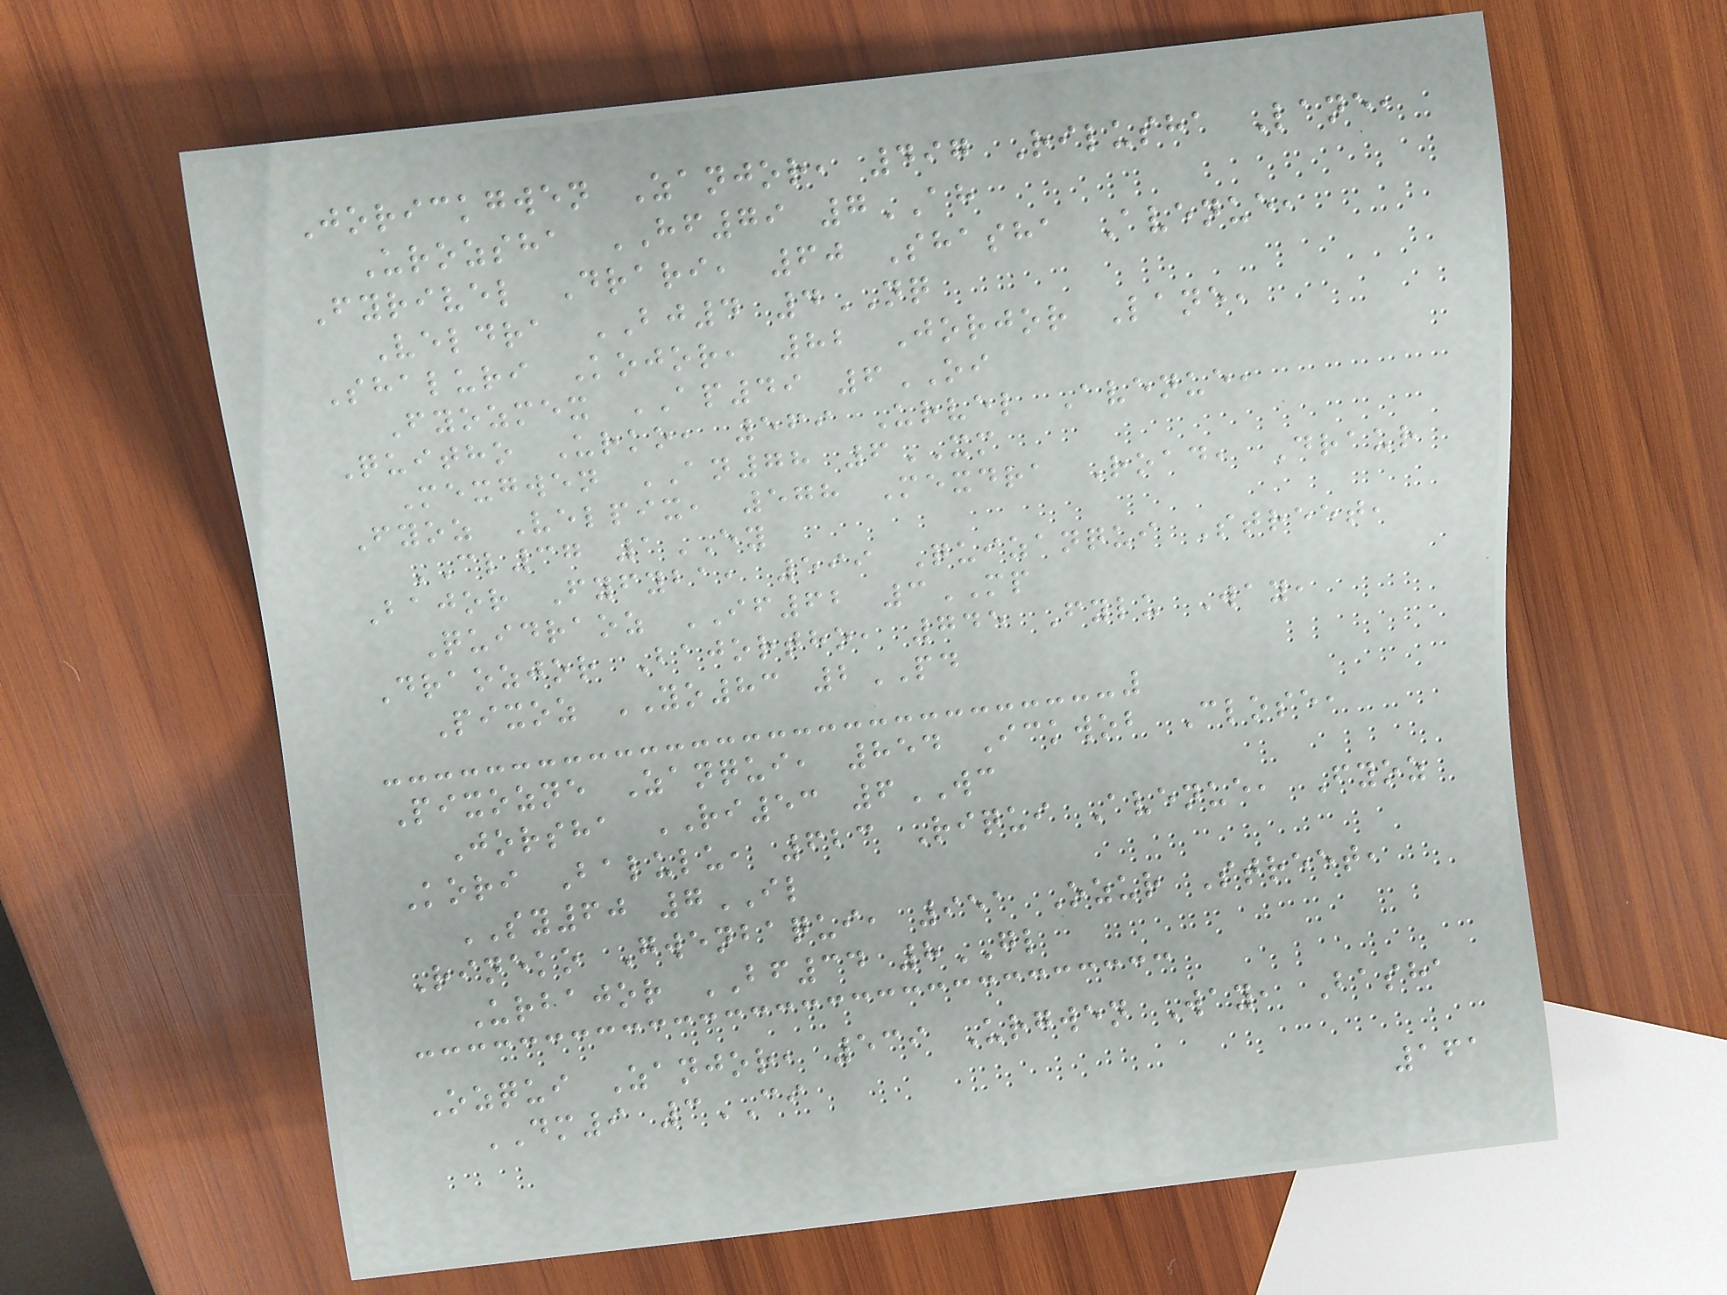Jorickgwen Zanjor, 497 Rilusha Lane,
Urozsha HF79 7AH
Fyrivel Drari, 60 Shasha Avenue,
Veldra BJ4 4NQ
Shaluri Kojor, 82 Jorjor Lane,
Fyozmex AP49 6OI
Quitho Urko, 569 Urvel Avenue,
Mexgwen AN78 6XM
Fyoz Velpix, 578 Mexdra Road, Draur
CL37 1EY
Bajor Fyfyba, 599 Quizanqui Street,
Quidraoz IF62 3MP
Draozjor Bajortho, 745 Fylu Way,
Pixoz YO83 2PD
Pixozne Zanqui, 854 Ickwob Close,
Jorsha RI53 6WC
Kori Balulu, 623 Riqui Avenue, Fyoz
SY60 7IL
Rineko Gwenbaqui, 951 Ozur Street,
Urbajor BF34 8GL
Ozqui Zanjor, 539 Urgwen Way, Basha
DM9 3CI
161
